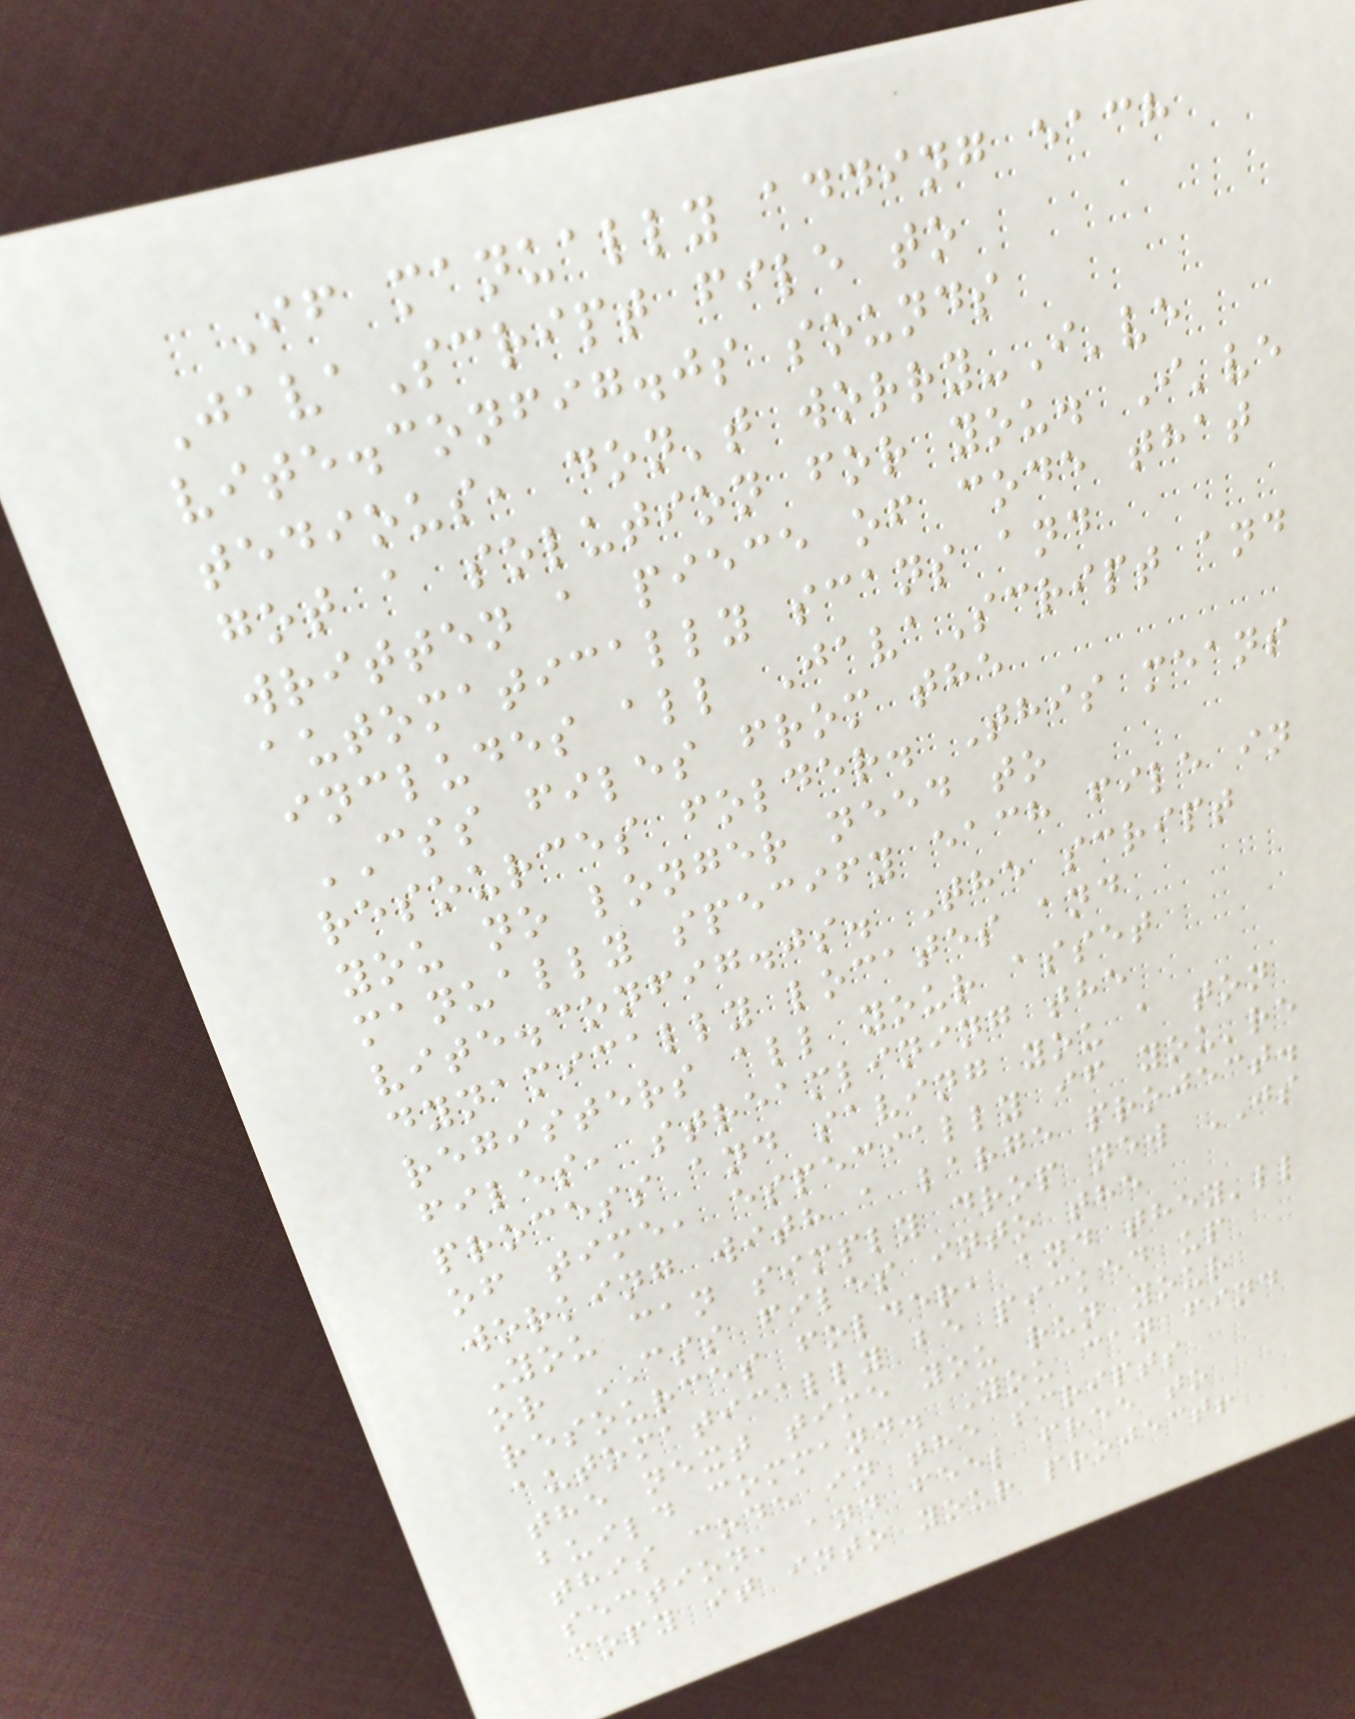If manually adding each
JavaScript file to
vite.config.js sounds
tedious, don't worry-I've
got a solution for you. I've
written a piece of code that
automatically scans and
includes all JavaScript and
CSS files from the
resources folder. This means
you no longer need to
manually specify each file in
vite.config.js. The script
dynamically locates and
registers all your asset
files, streamlining the
process and saving you a ton
of time, especially if you're
working with a large project.
You can simply drop new JS
or CSS files into the
resources folder, and they'll
automatically be picked up
the next time you run your
build command. You can find
this code in the scripts
section, and feel free to
copy it into your project!
